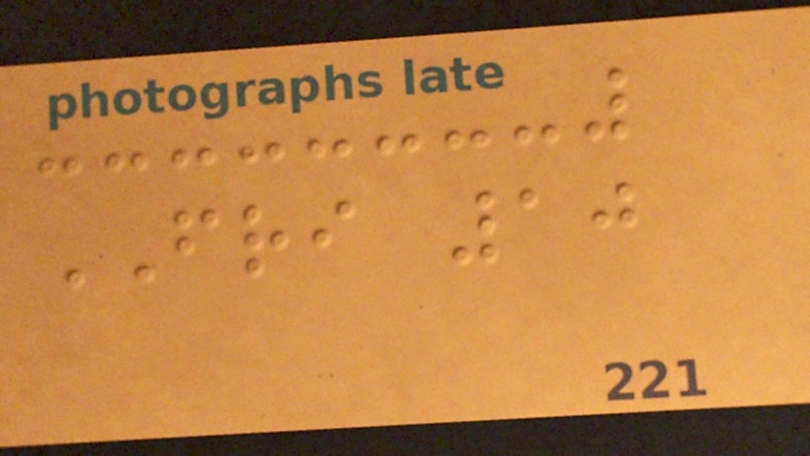FRI 10
